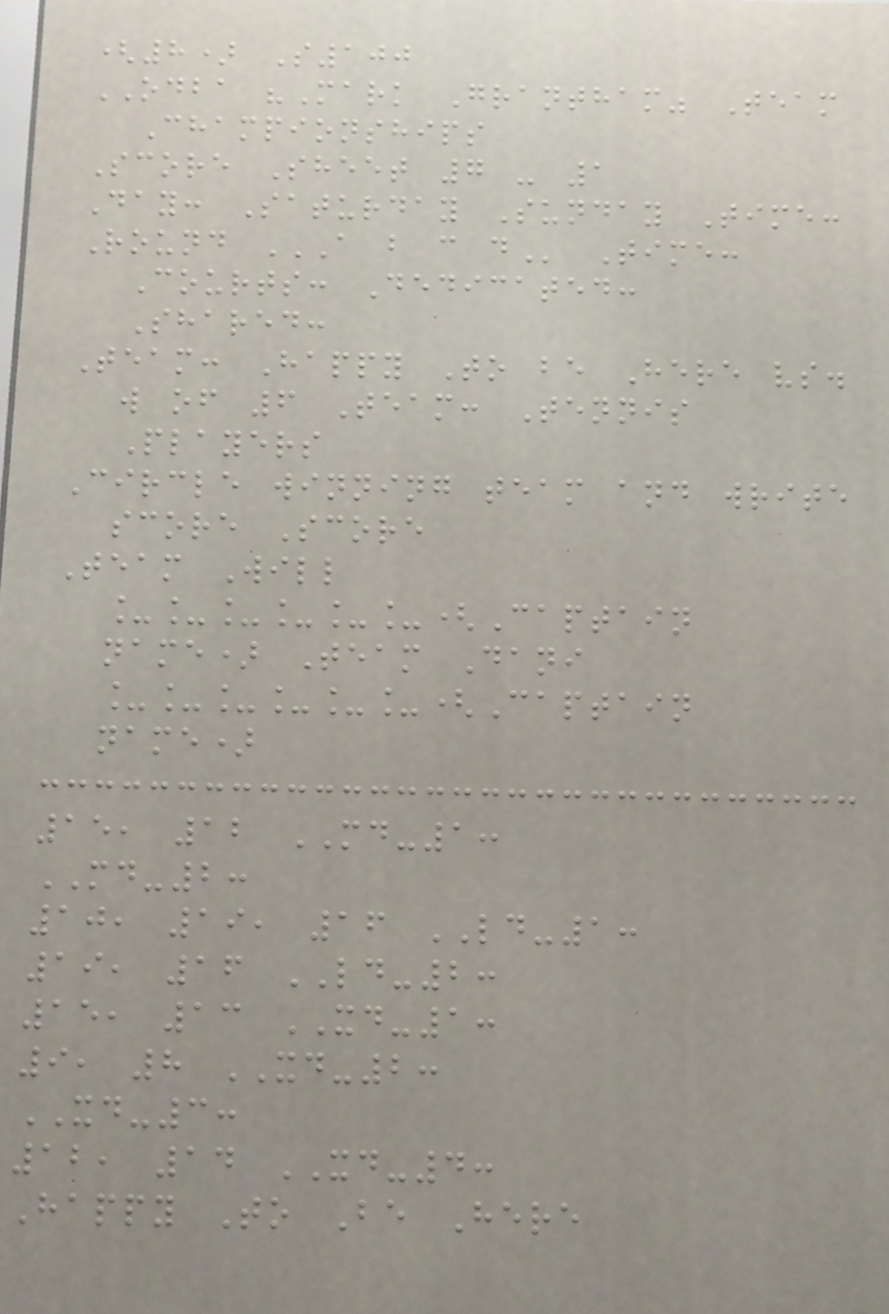(8) S100
ODBA "Mark Grantham" Team
Championships
Score Sheet 7 - 1
Day: Saturday Sunday Time:
Round A B C D Time:
Courts: Dedicated:
Shared:
Team: Happy To be Here vs.
w of 6 Team: Tennis
Players
Circle winning team and write
score Score
Team Will
______(Captain
name) Team Dani
______(Captain
name)
15, 12 MD-1:
MD-2:
10, 19, 16 LD-1:
19, 16 LD-2:
15, 13 XD-1:
9, 8 XD-2:
XD-3:
12, 14 XD-4:
Happy To Be Here
